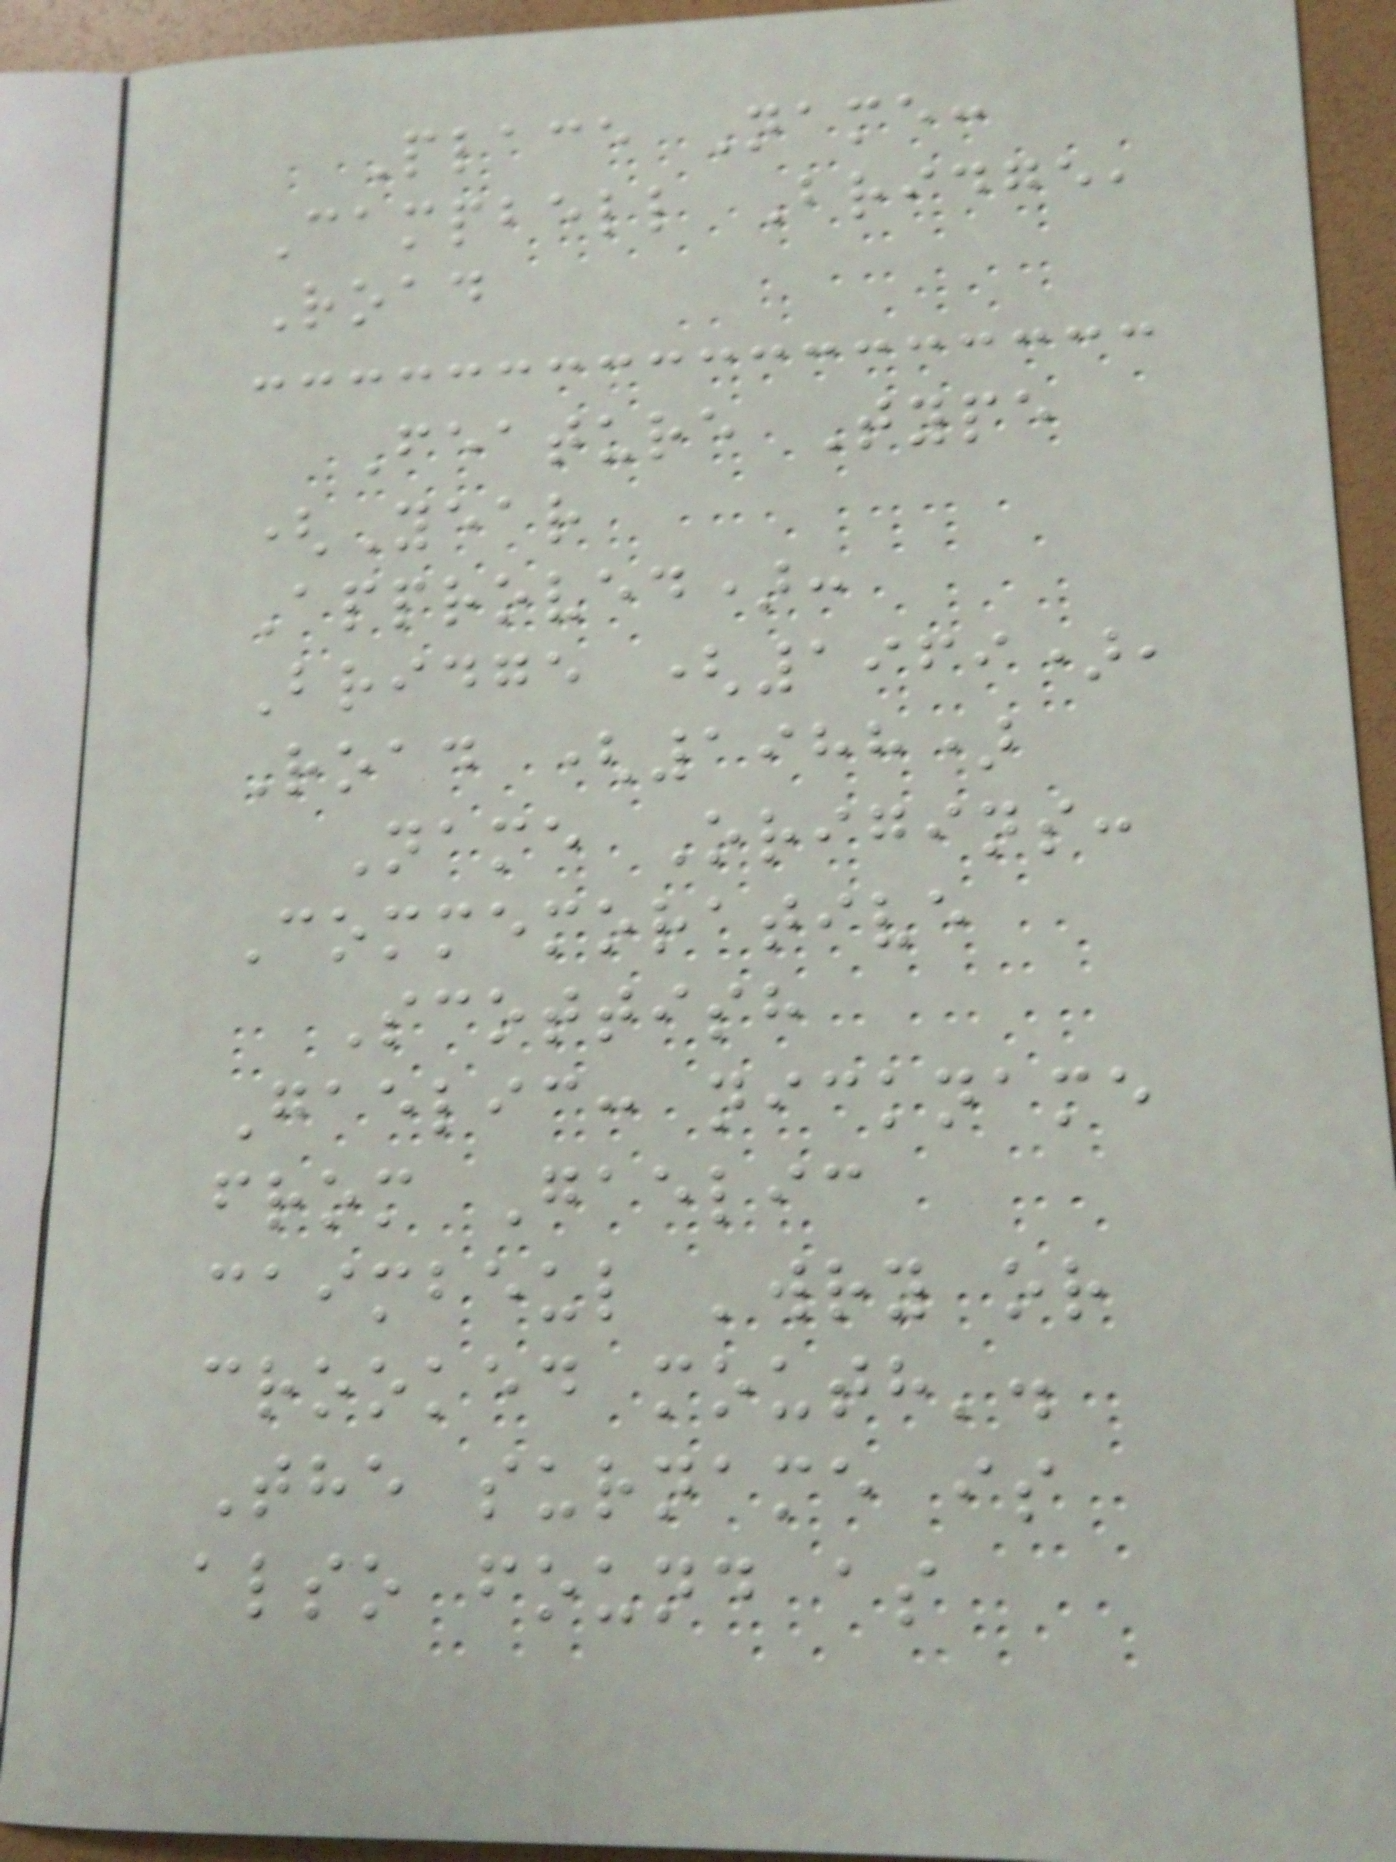Place Name:
Campbell Bridge,
Road
Feature Type
(Year
Approved):
Bridge (1969),
Road (1988)
Name Origins:
Commemorative
Scottish
Gaelic: nickname
from Gaelic
caimbeul 'wry or
crooked mouth'.
The surname is
also found as
